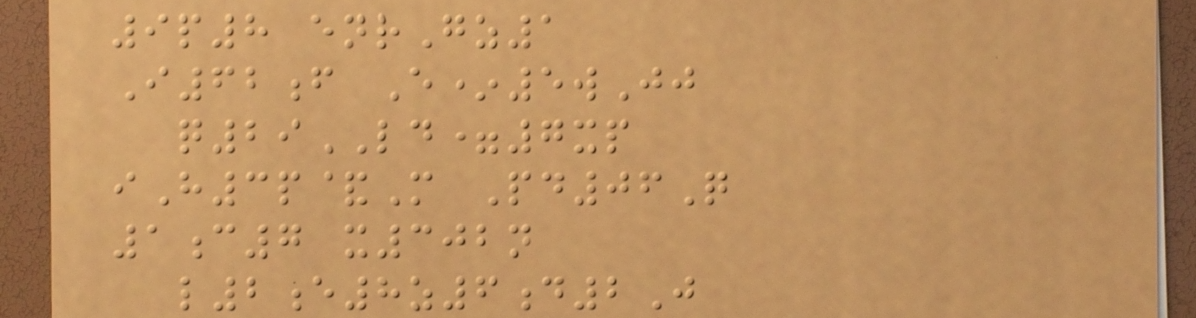9p8 enrGz1
I62f E*5wJj
q29LD=7xp
iH3p&M Pd06Q
1c7 x302n
l2e8z6d2J
